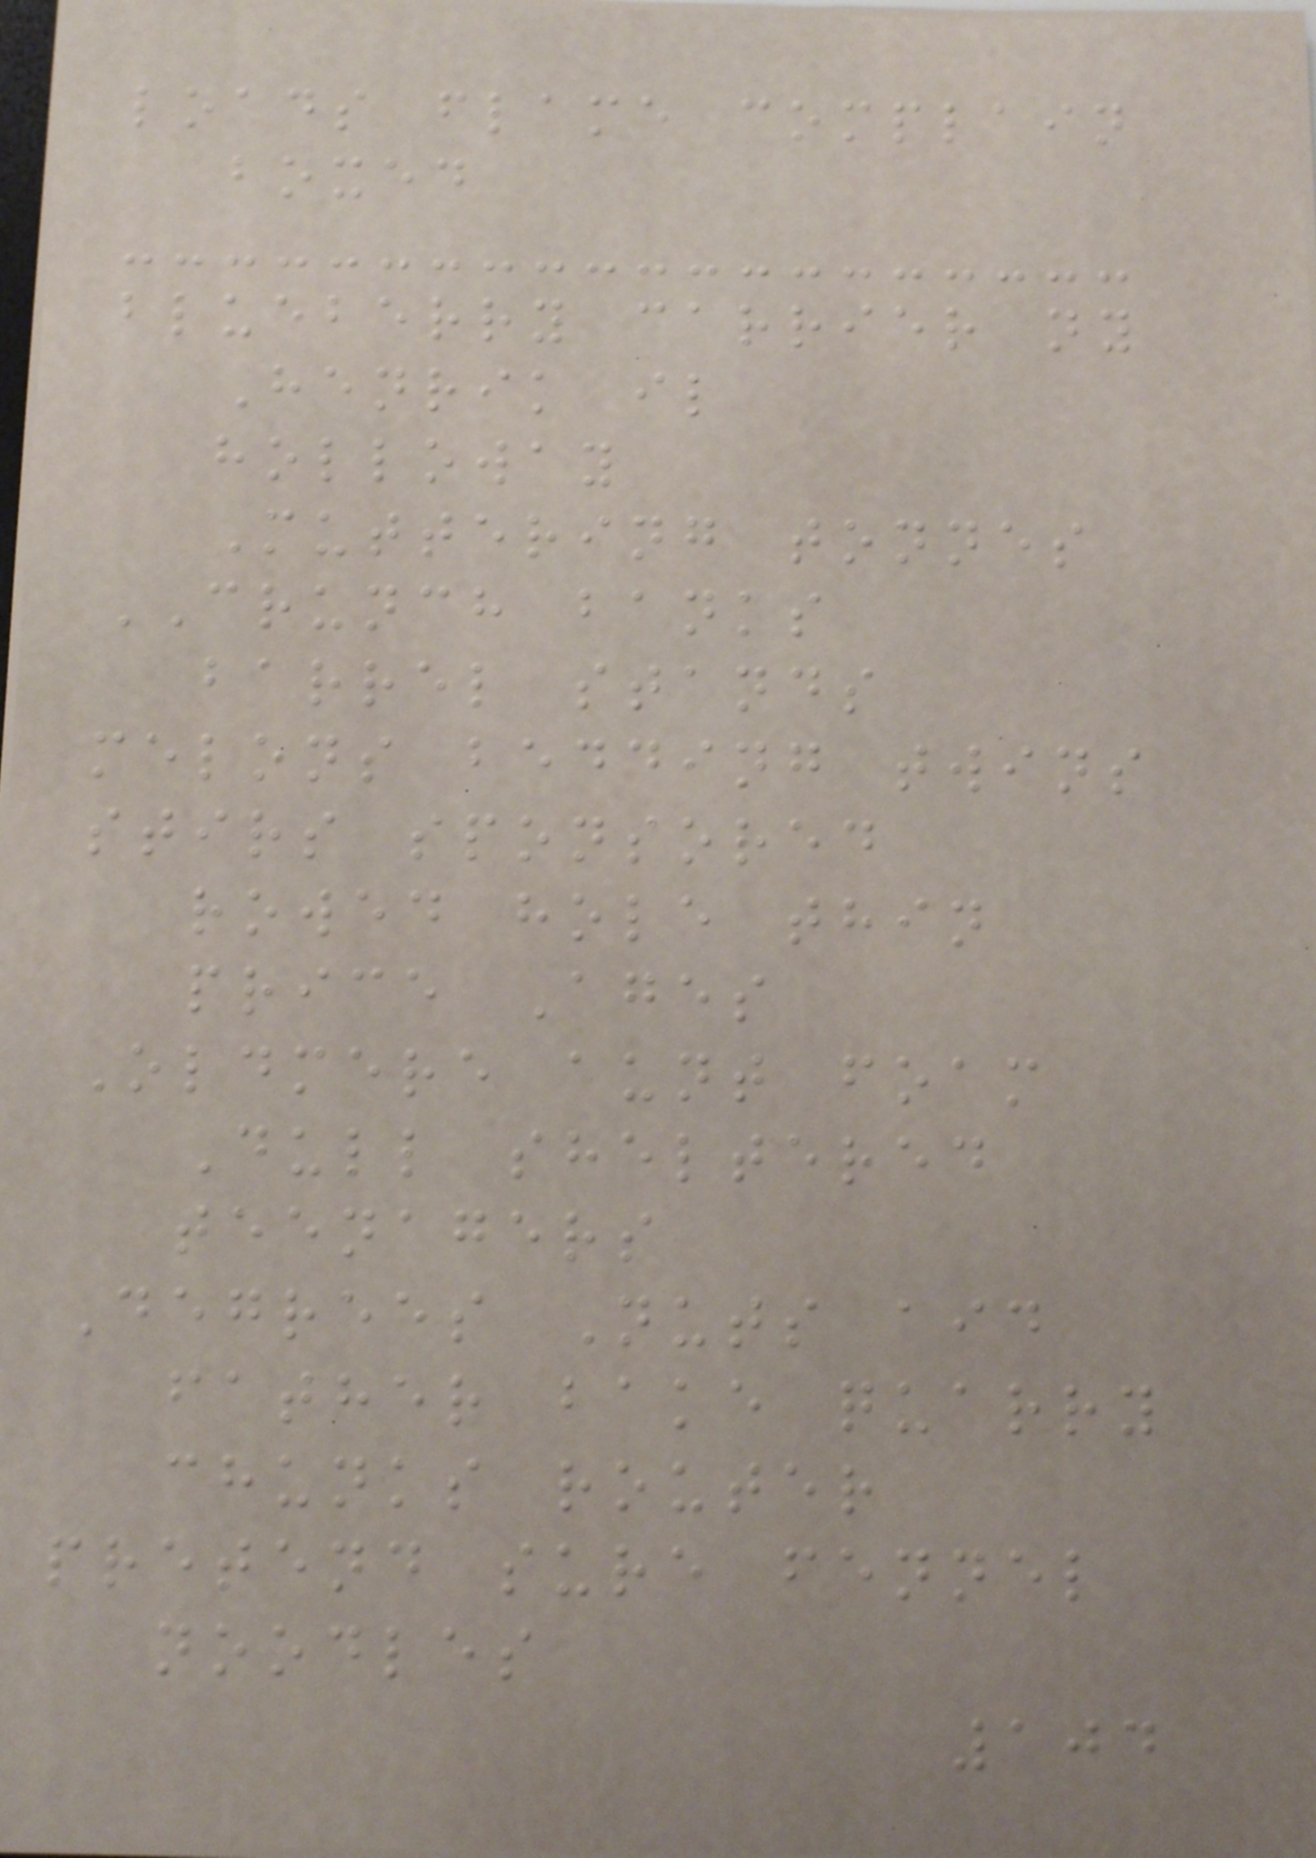loads flame complain
boxed
blueberry carrier ny
Henrik il
holloway
Muttering tonnes
CRUNCH banks
barrel stands
melons bedding twins
stirs sponsored
rowed hole thin
price Ages
Oldmere aunt foam
Dull sheltered
teenagers
Degrees Nuts aid
father bake quarry
chunks router
pretend sure fennel
noodles
104
